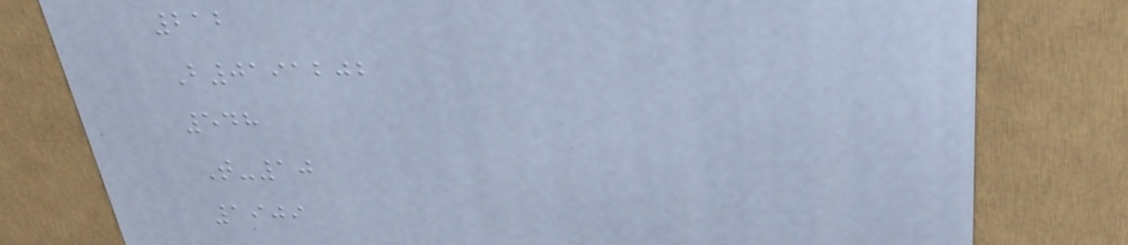212
B0191202
548
T-10
1909
